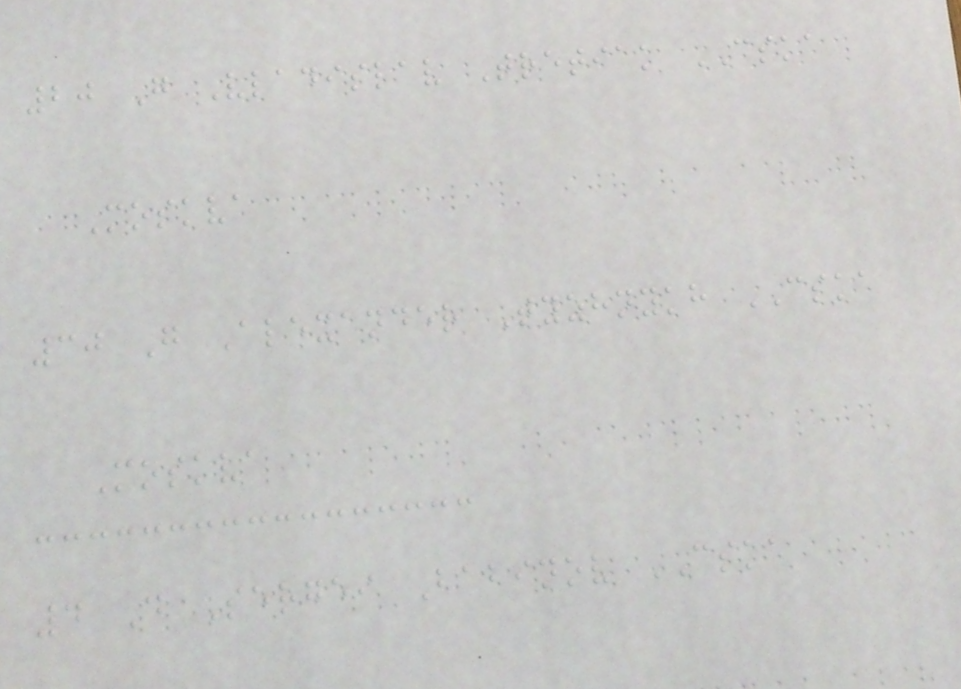20 G Vladislav Tretiak CSKA
Moskva
30 G Alexander Tyzhnykh CSKA
Moskva
4 D Sergei Babinov CSKA
